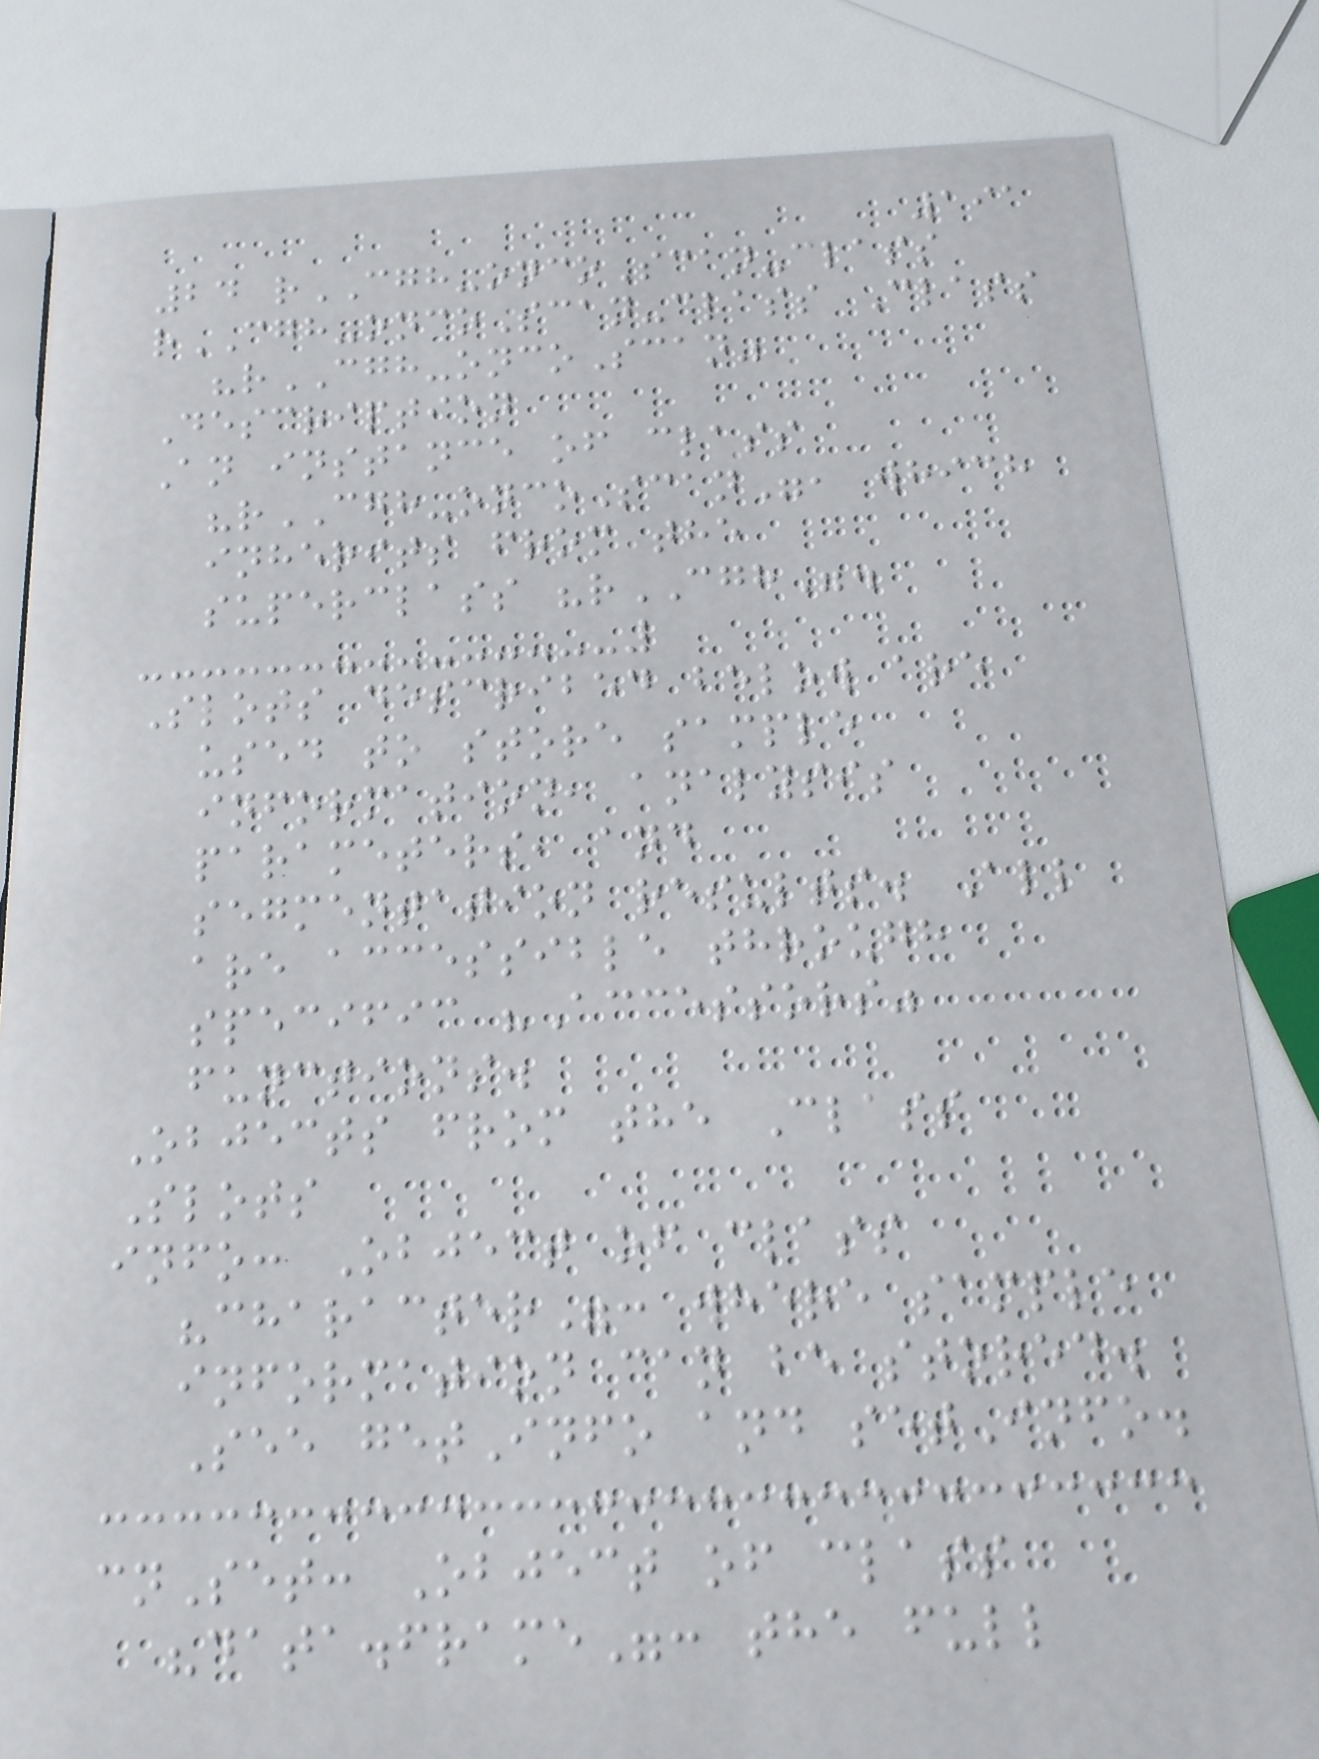191
24 rCGH-oncoScan-class
rCGH-oncoScan-class Class
"rCGH-oncoScan"
Description
An instance of class
"rCGH-oncoScan", which
inherits from the
superclass "rCGH".
Slots described below are
used to store sample
information, analysis
parameters, and
segmentation results. All
are accessible through
specific "Accessors"
functions.
Objects from the Class
Slots
info: Object of class
"character": where sample
information can be stored.
See getInfo and setInfo.
cnSet: Object of class
"data.frame": the full
